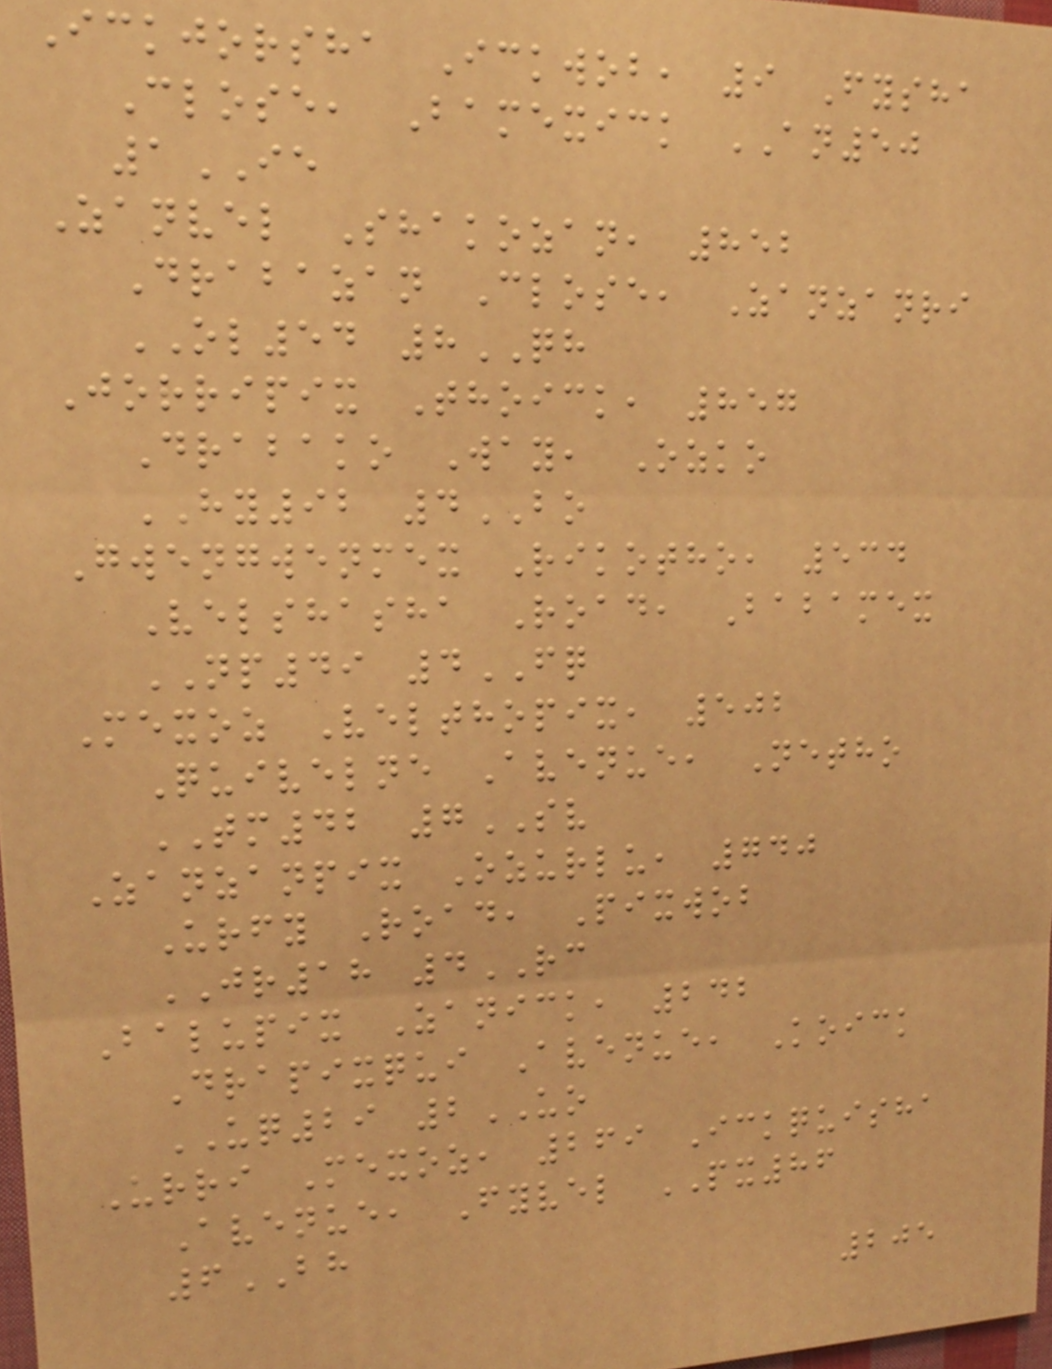Ickjorsha Ickwob, 9 Fysha
Close, Bamexick AN50
1IE
Zanvel Shakozan, 852
Drabazan Close, Zanzanri
OL54 8QH
Jorripix Thoick, 857
Drabako Way, Ozko
HY92 4BO
Gwengwenmex Rikotho, 534
Velshasha Road, Babamex
NP49 4FQ
Mexoz Velthopix, 502
Quivelne Avenue, Netho
TM42 7SV
Zanzanpix Ozurlu, 740
Urfy Road, Pixwob
JR18 4RC
Balupix Zanick, 242
Drapixqui Avenue, Koick
UQ29 2UO
Urri Mexoz, 269 Ickquisha
Avenue, Fyvel PX86
6BH
205
